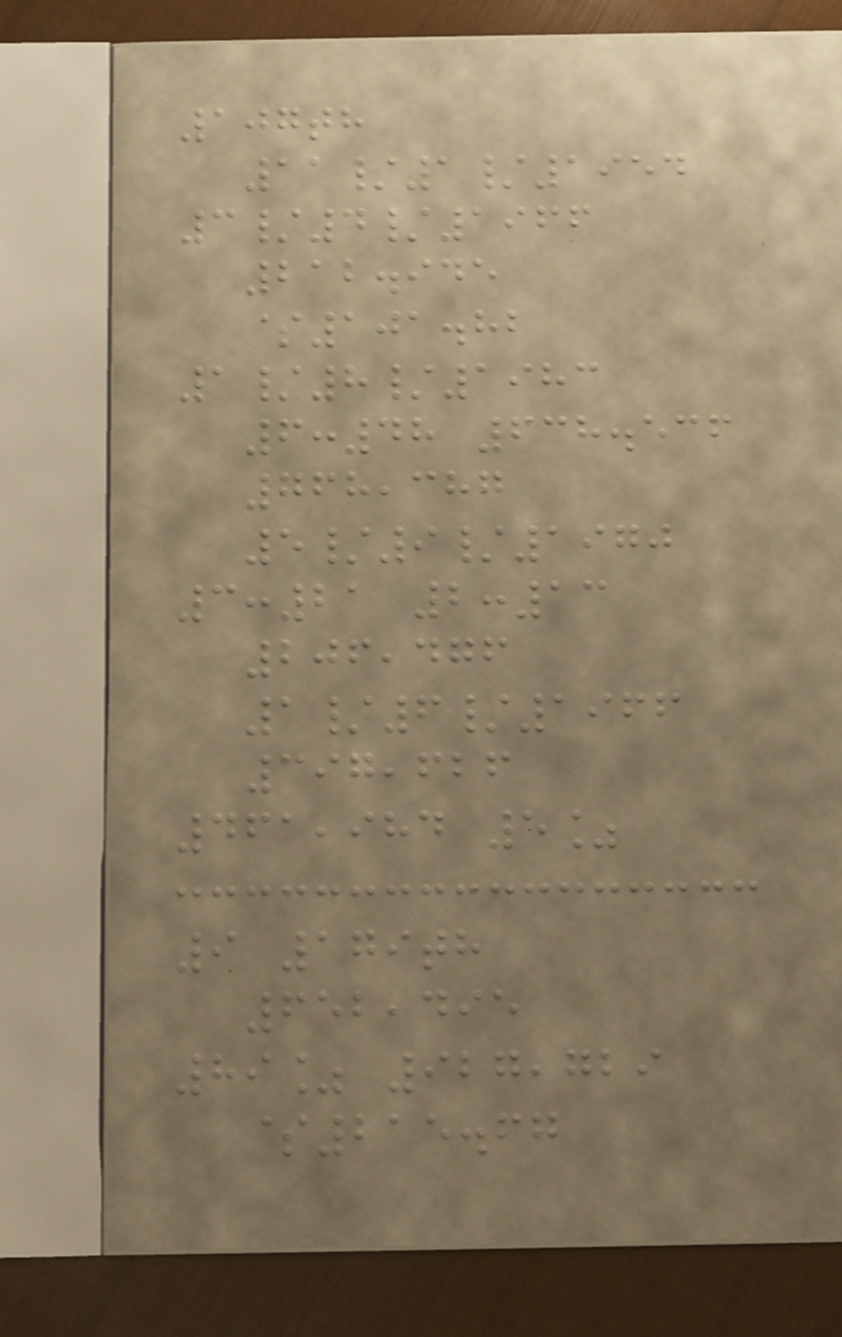107th
11/1/1954
3/4/1966
212.945
$101.82
1/8/1983
6:48 638.536
768,387
5/9/1970
3:21 2:13
206,476
1/6/1966
397,626
461,984 5%
9 179th
652,495
89% 927,729
$215.67
